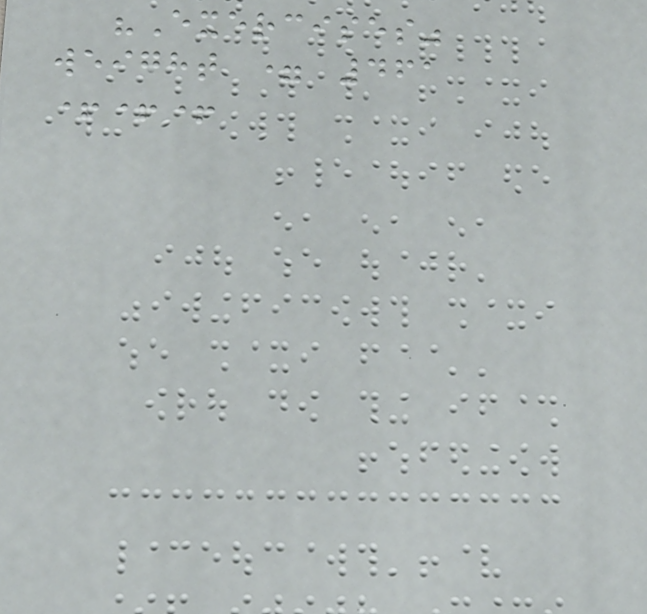"Exercises"
weight = 461
+++
